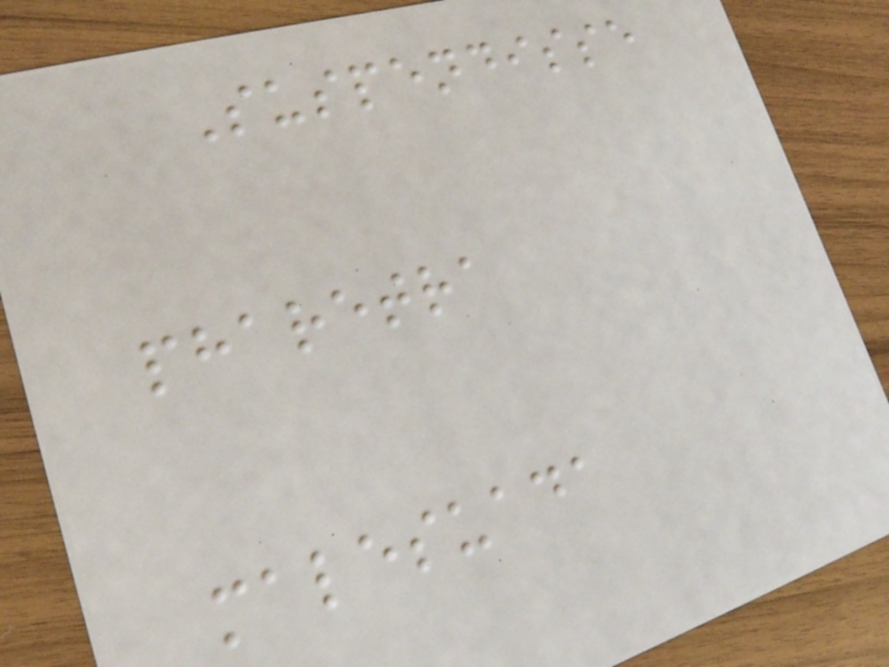Suspendisse
pharetra
malesuada
